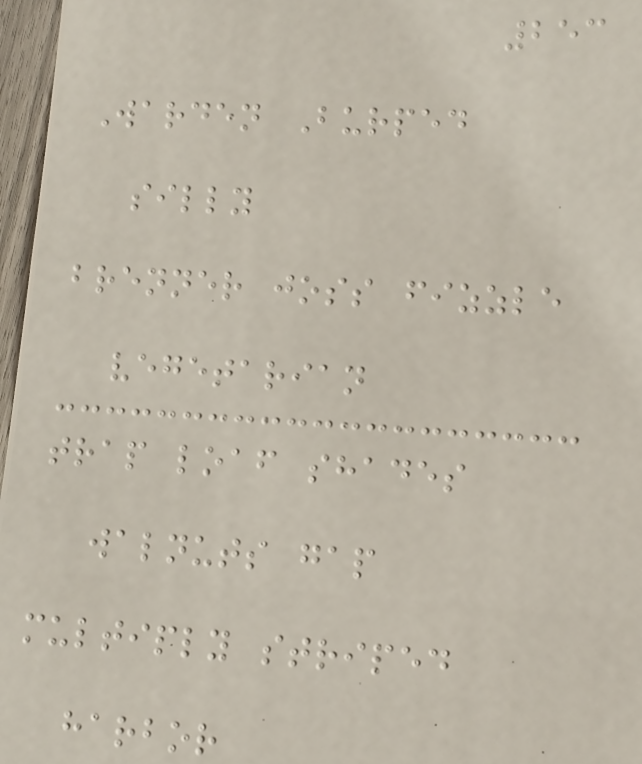253
Warden Burped
silly
brenner joss fizzle
vegetarian
trap loaf shades
walnuts gap
multiply striped
harbor
